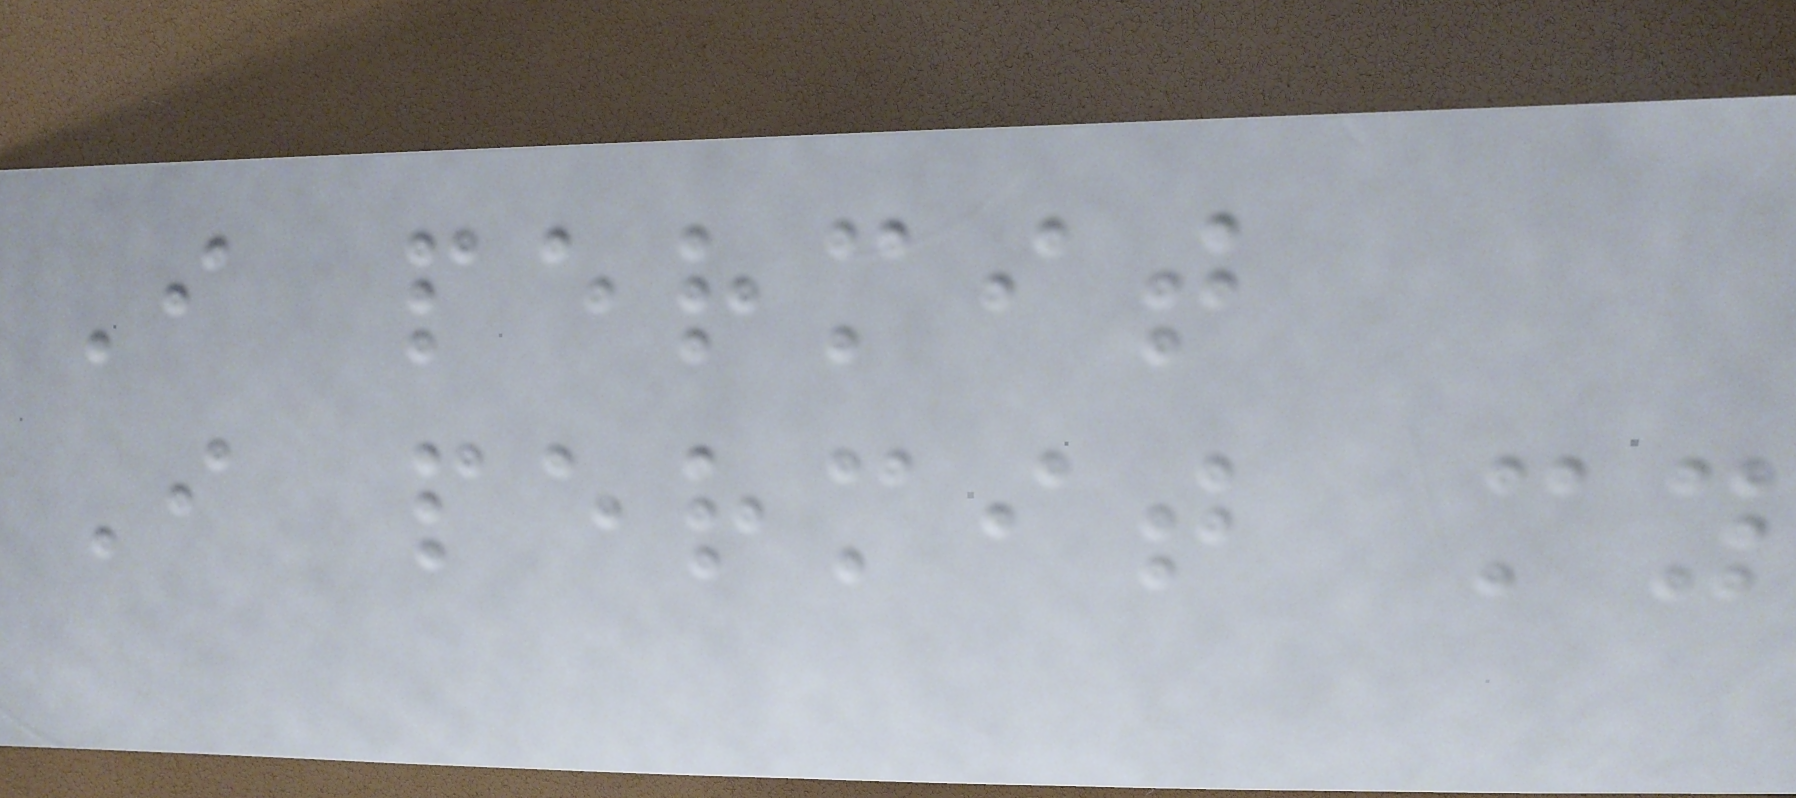I permit
I permit my
